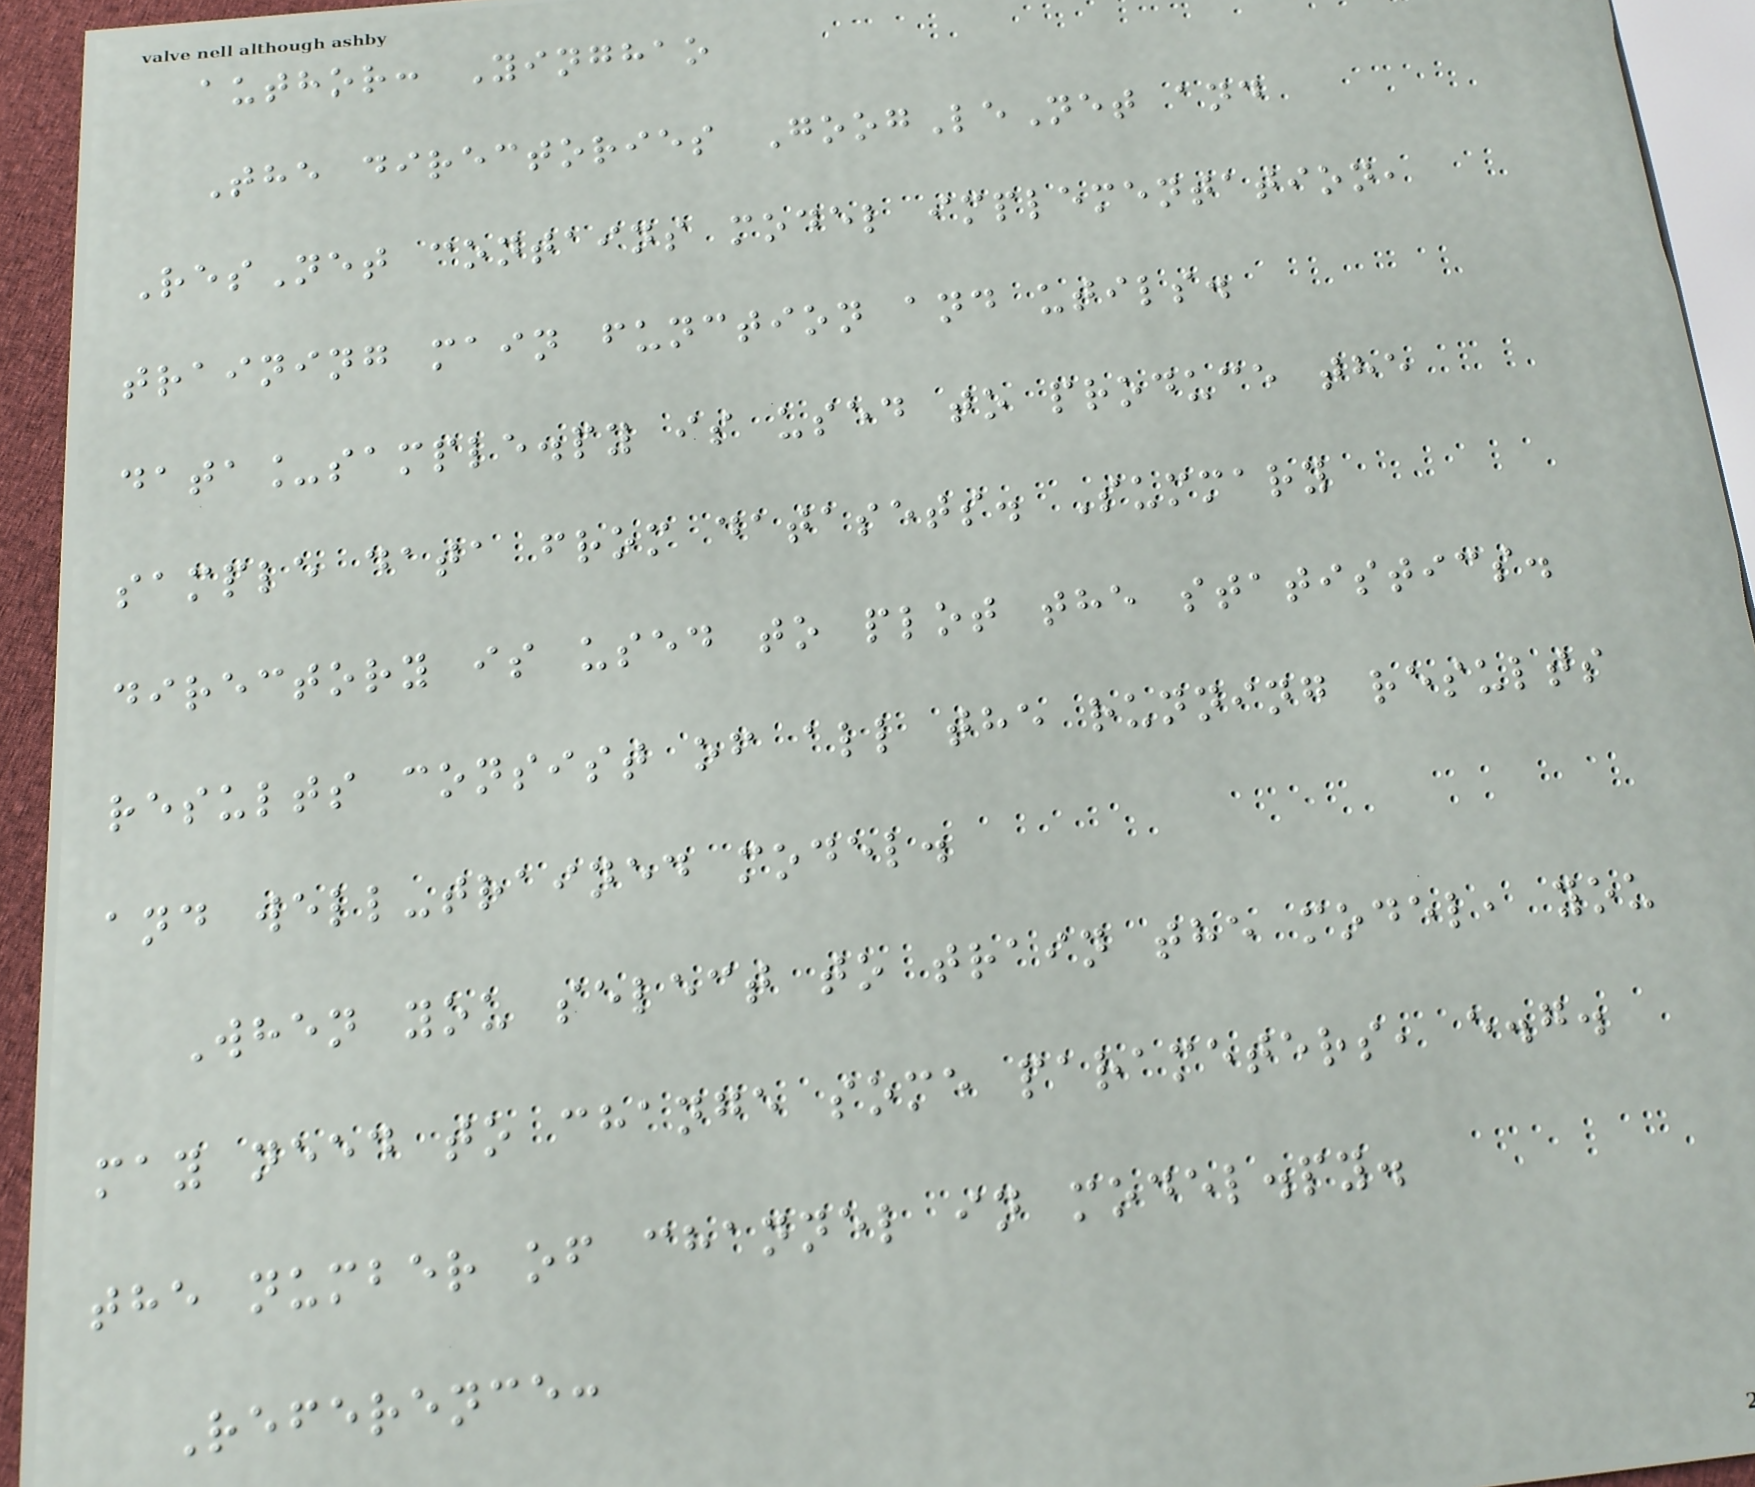author: Yinghao
The directories GoogLeNet and
ResNet contains model implementation,
training main function and utils.
data_sample.py is used to produce the
sample data from datasets. Summary
directory is used to plot the statistics.
results consist of all the running results
and well-trained model.
When you select to train the model, you
may need to change some parameters, e.g.
the number of channel in model.py.
Reference:
